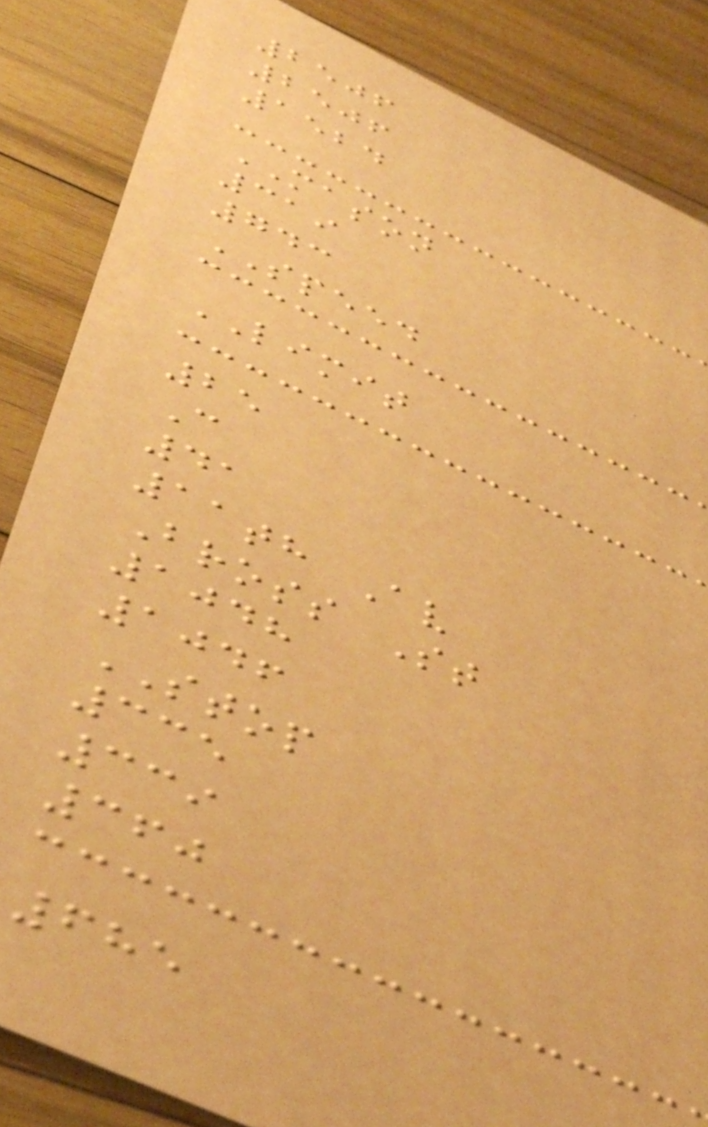2506
2506
1524
MASON
319
743
SPEED
LIMIT
25
C
41
11th Av
Bross St
1048
1046
STOP
335
339
360
685
